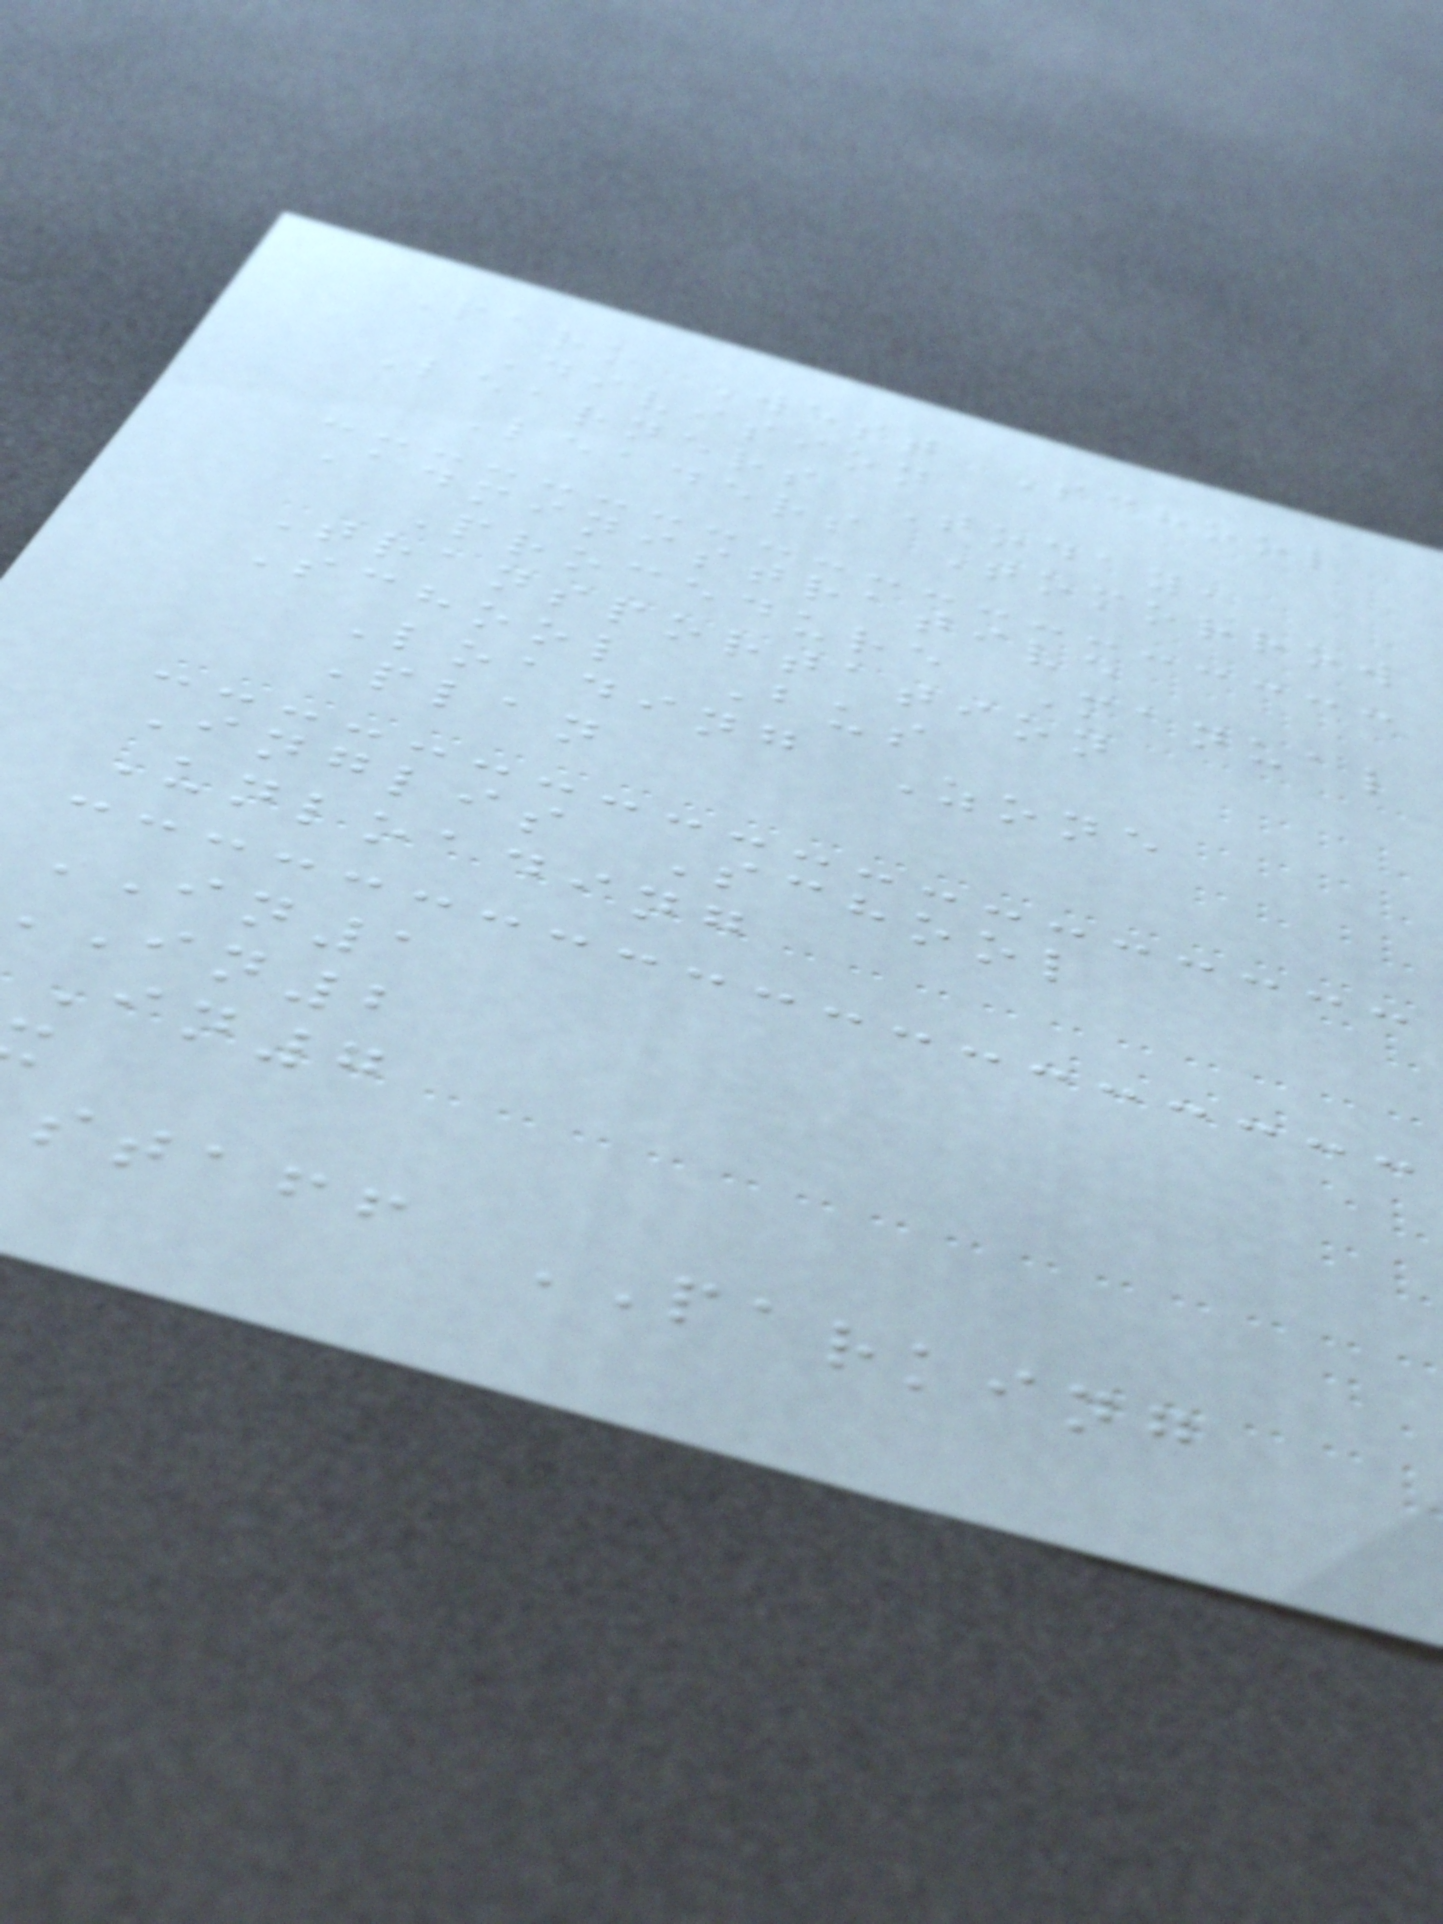Park West School
Division
Learners Today,
Leaders Tomorrow
Administrative
Procedure Manual
Transportation
School Bus
Loading Zone
Plan
Inglis School
Unloading
IN1
in2
in7
staff PARKING
